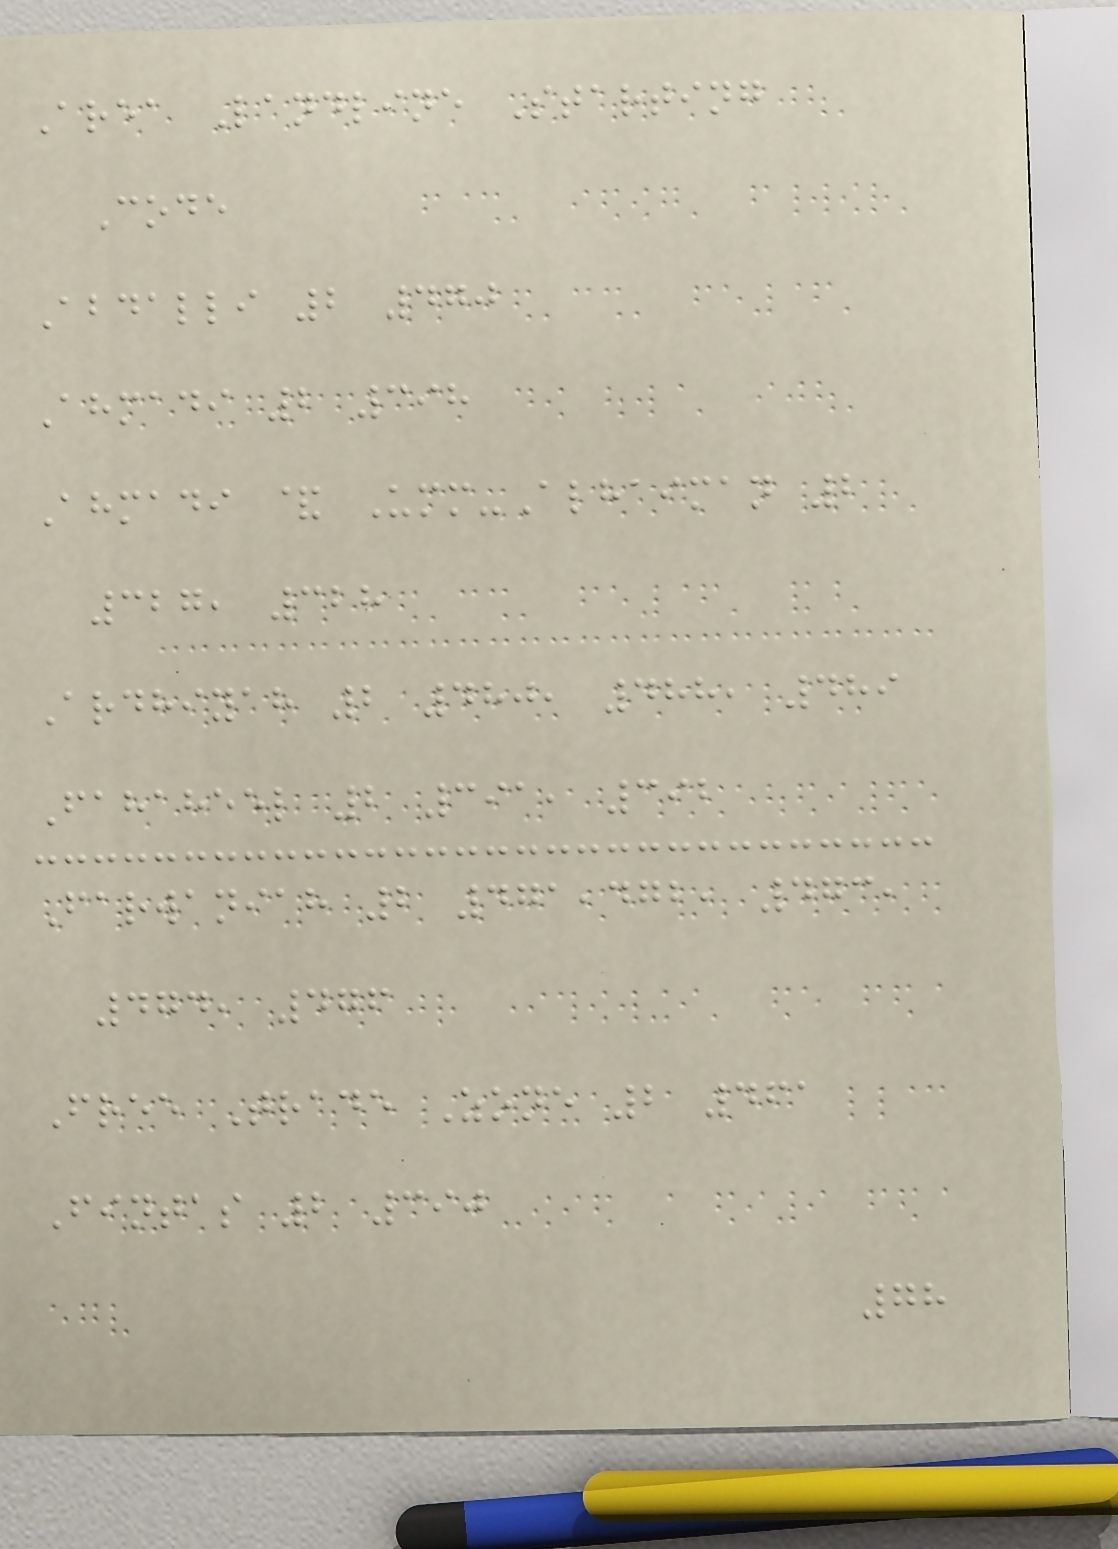Area Landline Starting
Code
Abdalli 2 470
Ahmadi 2 398
Ahmadi & Umm-Alhaiman 2
327, 328
Ardhiyah 2 480, 488, 489
Fahaheel 2 391, 392
Farwaniah 2 471,472, 473,
474, 476
Free Trade Zone 2 461
Fintas 2 390
78
